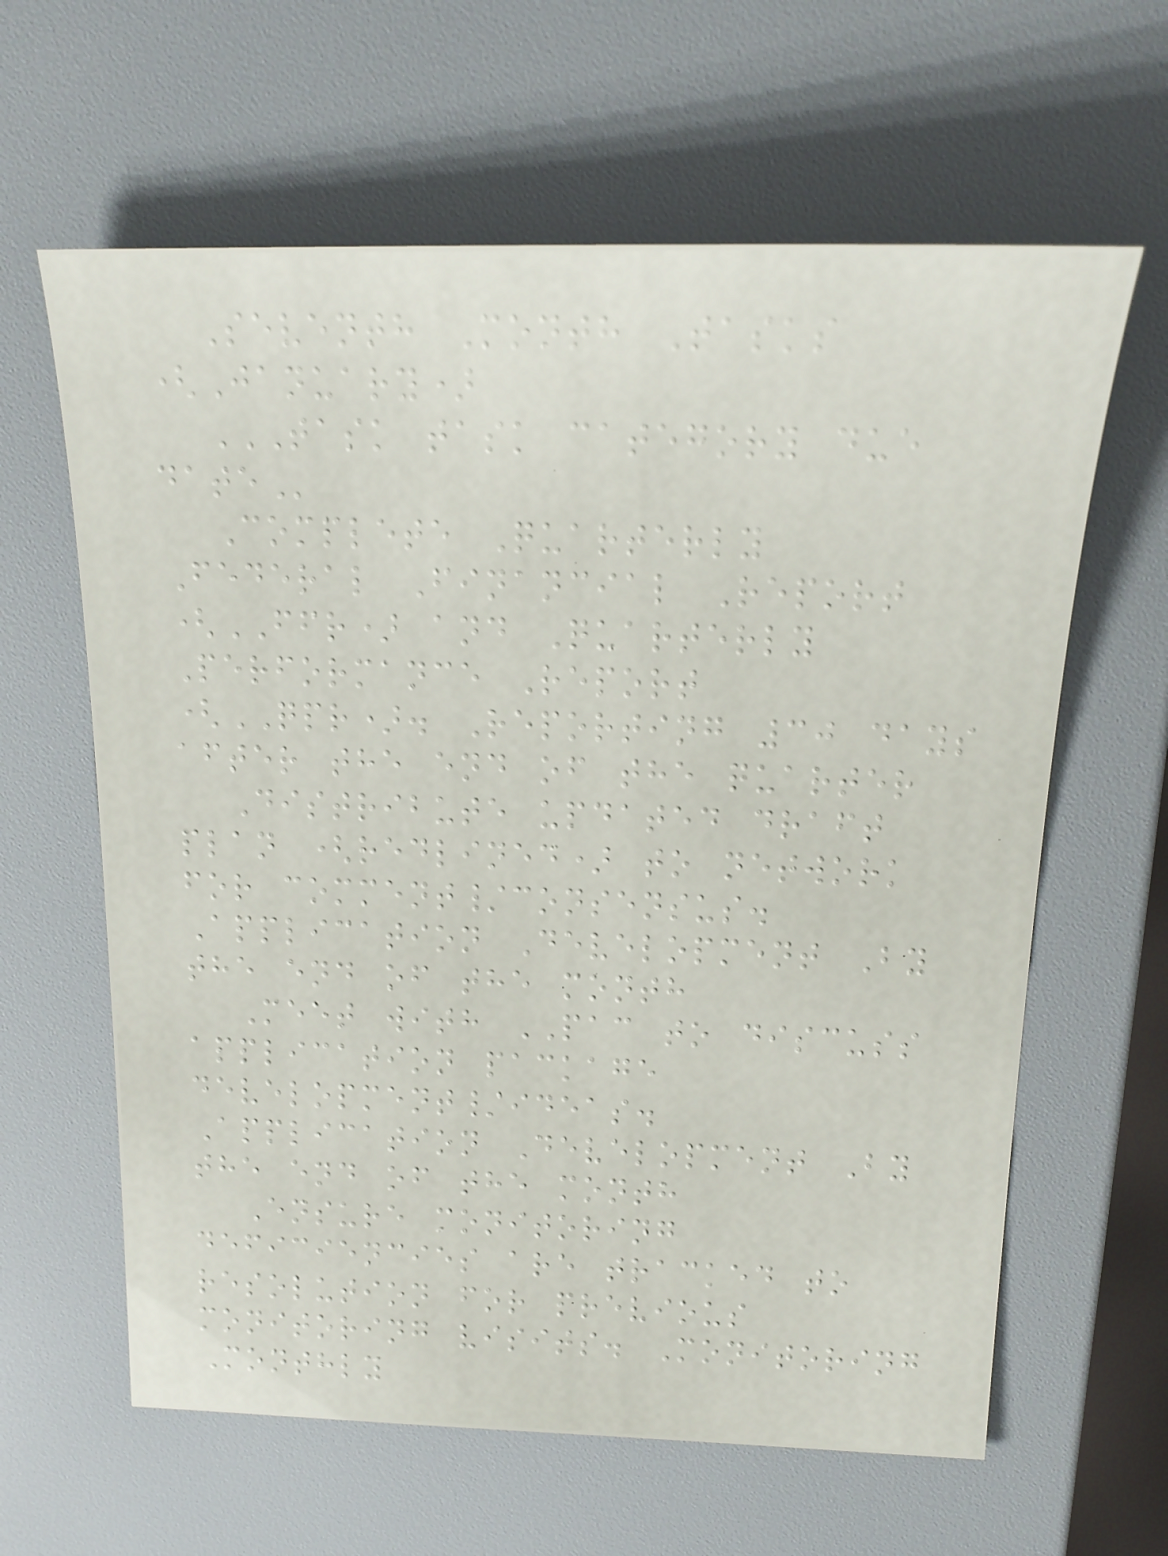Seventh Month Tasks
(January)
TASK TASK CATEGORY DUE
DATE
Complete Quarterly
Federal Financial Report
(FFR) and Quarterly
Performance Report
(QPR). Reporting 30 days
after the end of the quarter
Distribute updated draft
plan (redlined) to network
for comment/consensus.
Application Development By
the end of the month
Meet with PAC to discuss
application package
development/ideas.
Application Development By
the end of the month
Ensure monitoring
deficiencies are tracked to
resolution for previous
monitoring visits. Monitoring
Monthly
